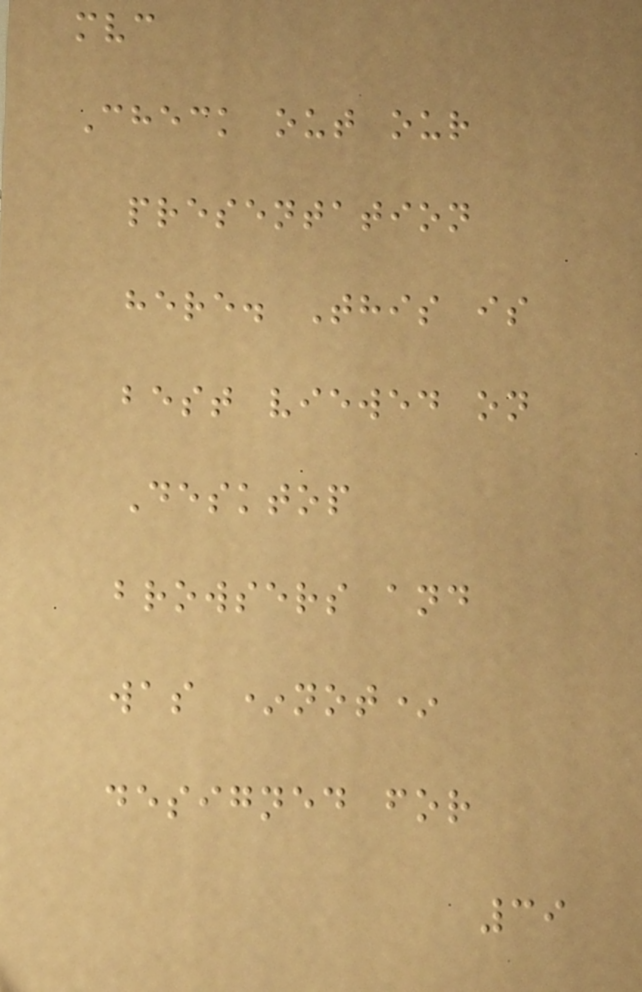mvc
Check out our
presentation
here. This is
best viewed on
Desktop
browsers and
was *not*
designed for
39
